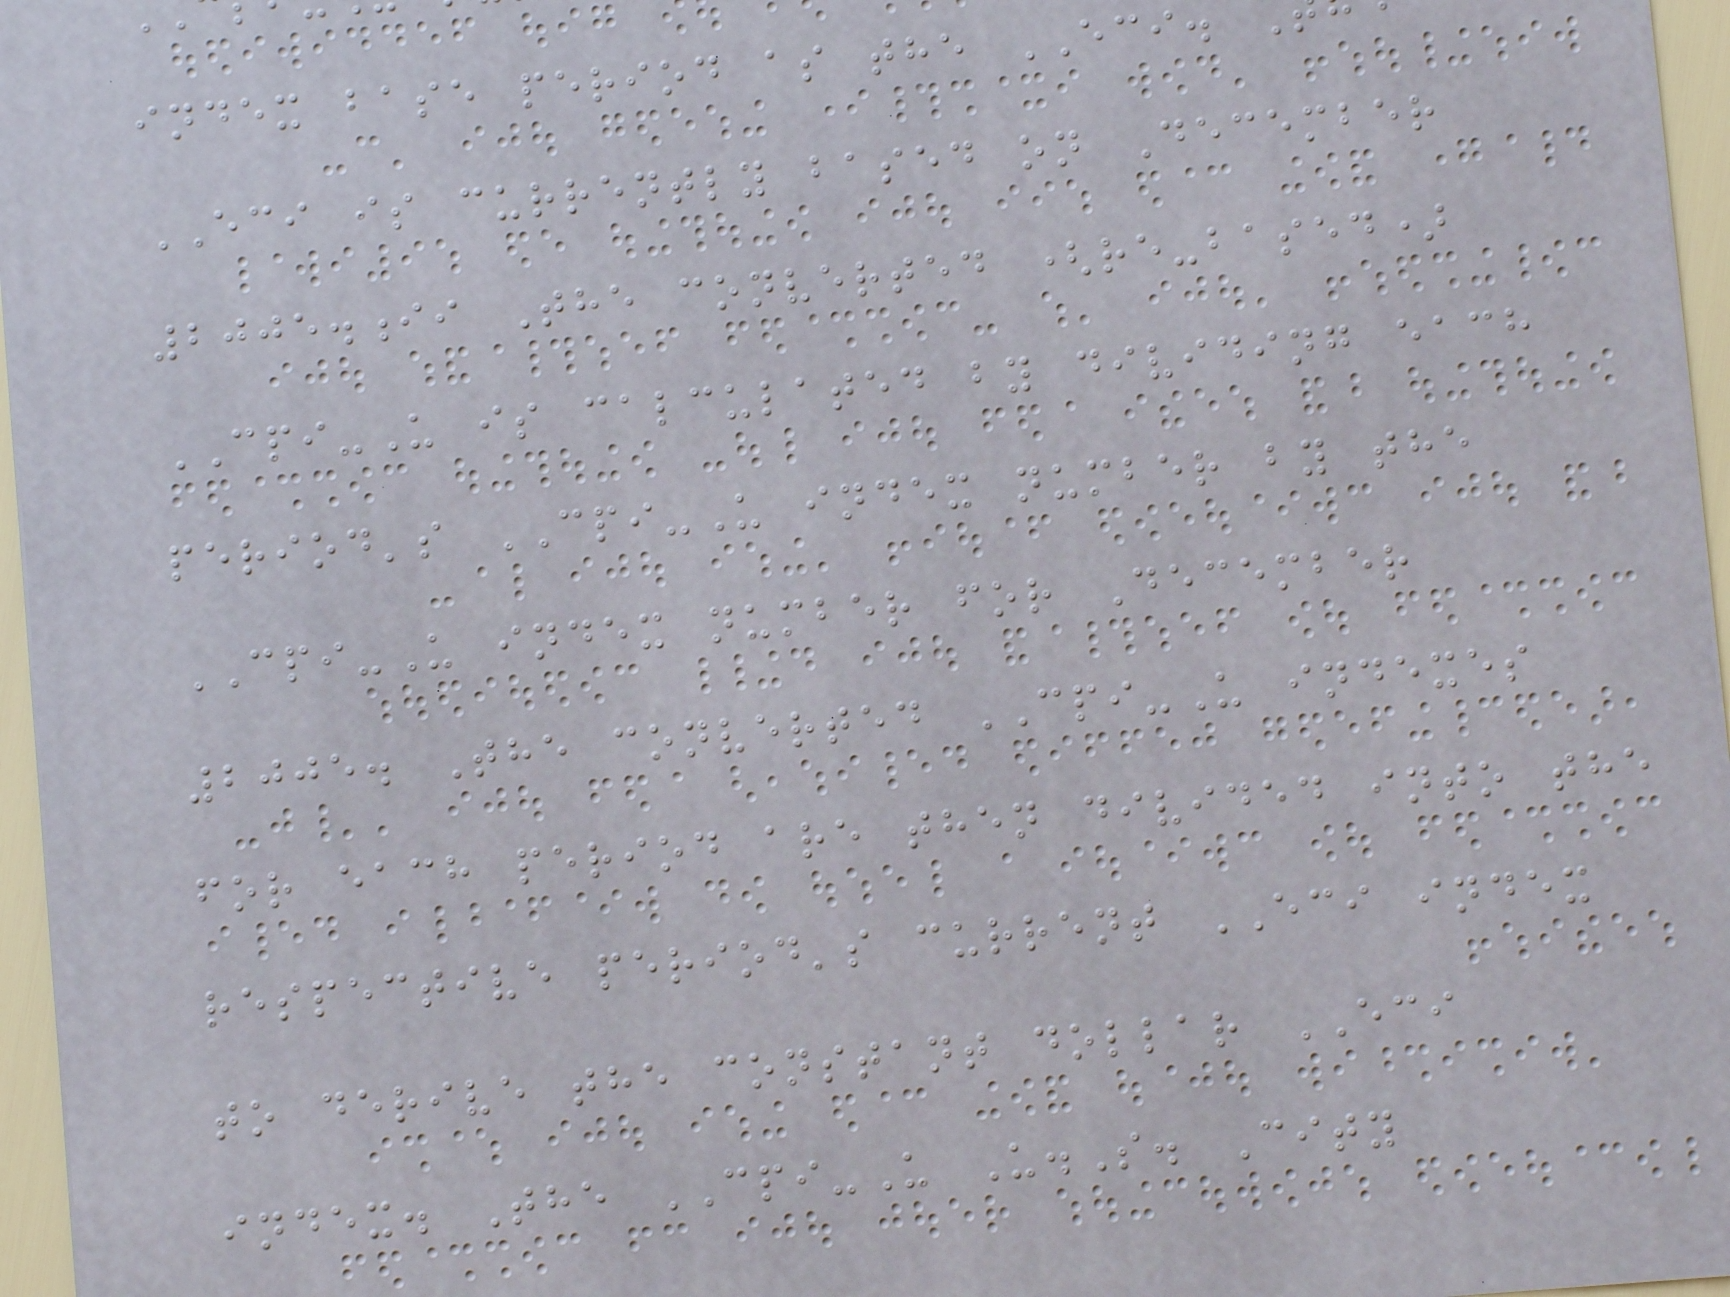index base period as the ECI.
ECI is currently based on December
2005.ii The converted (re-based)
CPI-U is calculated by dividing each
period's CPI-U index number by the
CPI-U index number for December
2005. The converted CPI-U indexes
for each period are then divided into the
respective period's current ECI index
to derive the constant dollar ECI
index. The CPI-U U.S. City
